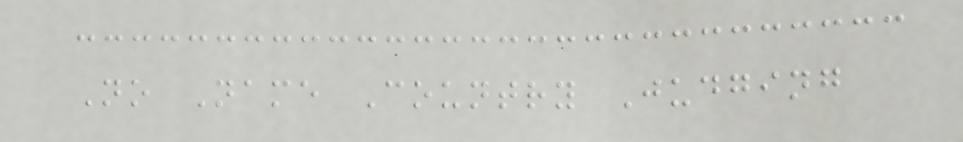No Name Country Judging
